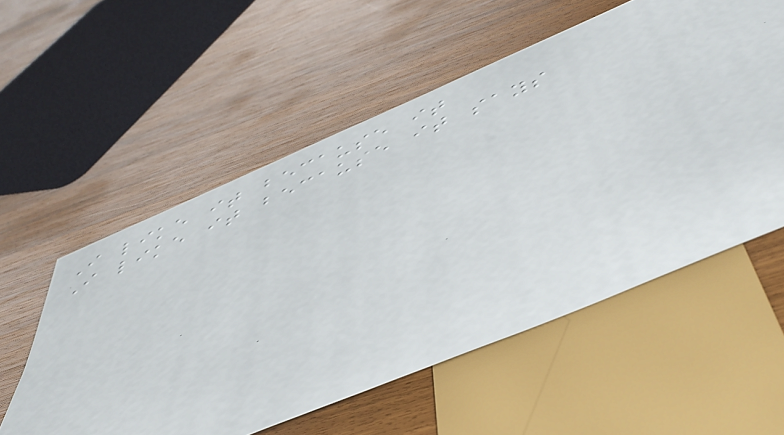I like it because it
I like it because it says
